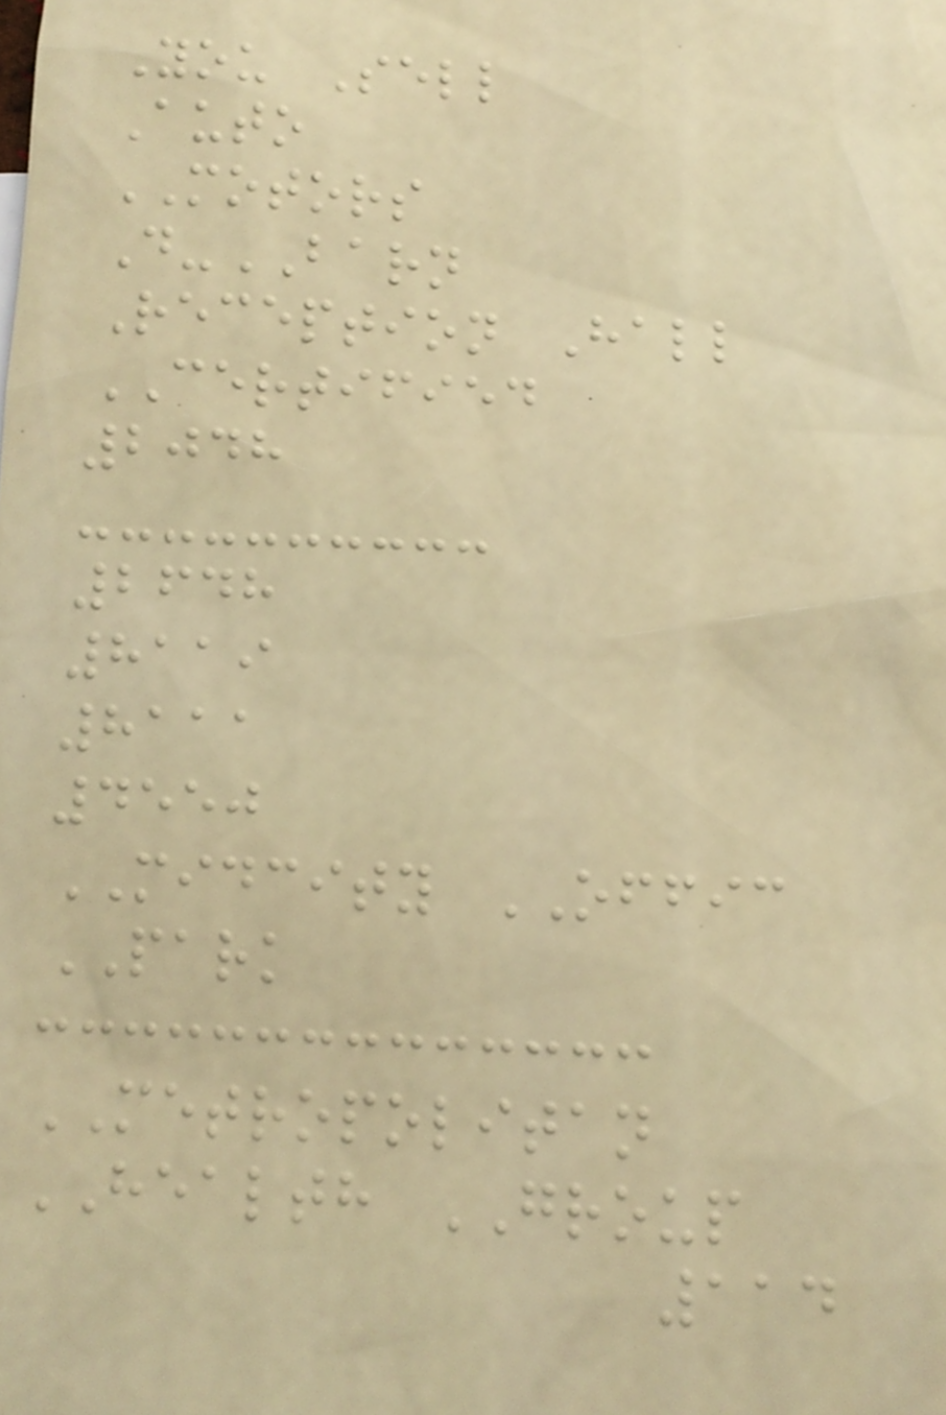You Sell
Auto
MOTORS
D-BARN
Reception Hall
CERTIFIED
2048
2648
8119
8111
4550
MIDCITY OFFIC
PARK
METROPOLITAN
HEALTH GROUP
114
